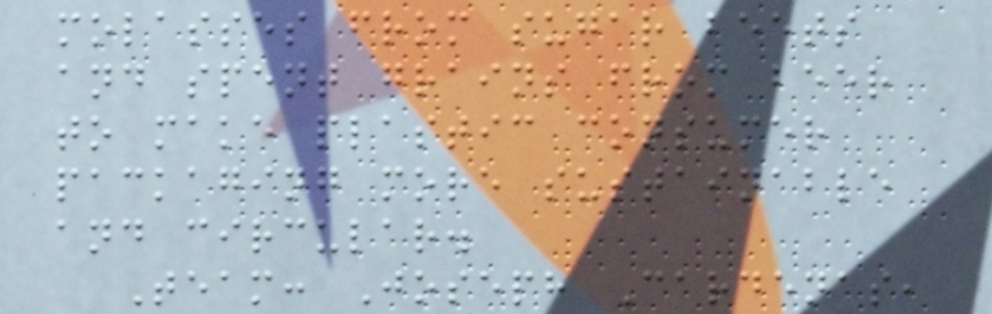molasses from sugar beets
and spent grains from beer
to make plastic consumer
packaging more sustainable
and circular.
Team: Joseph Cardenas,
